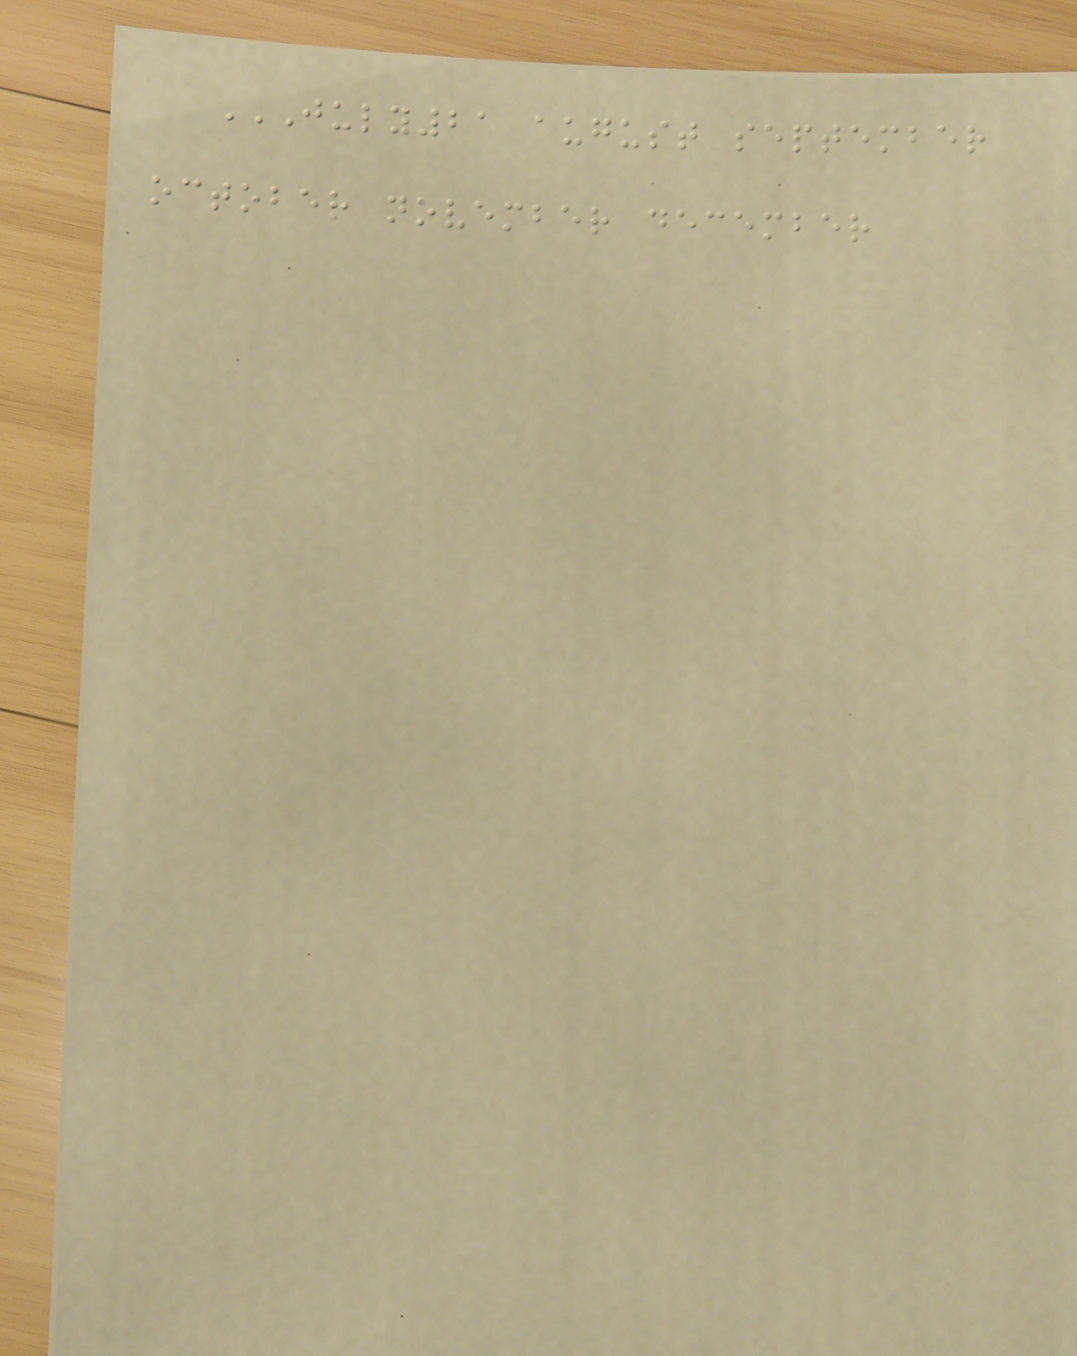JULY21 AUGUST SEPTEMBER
OCTOBER NOVEMBER DECEMBER
